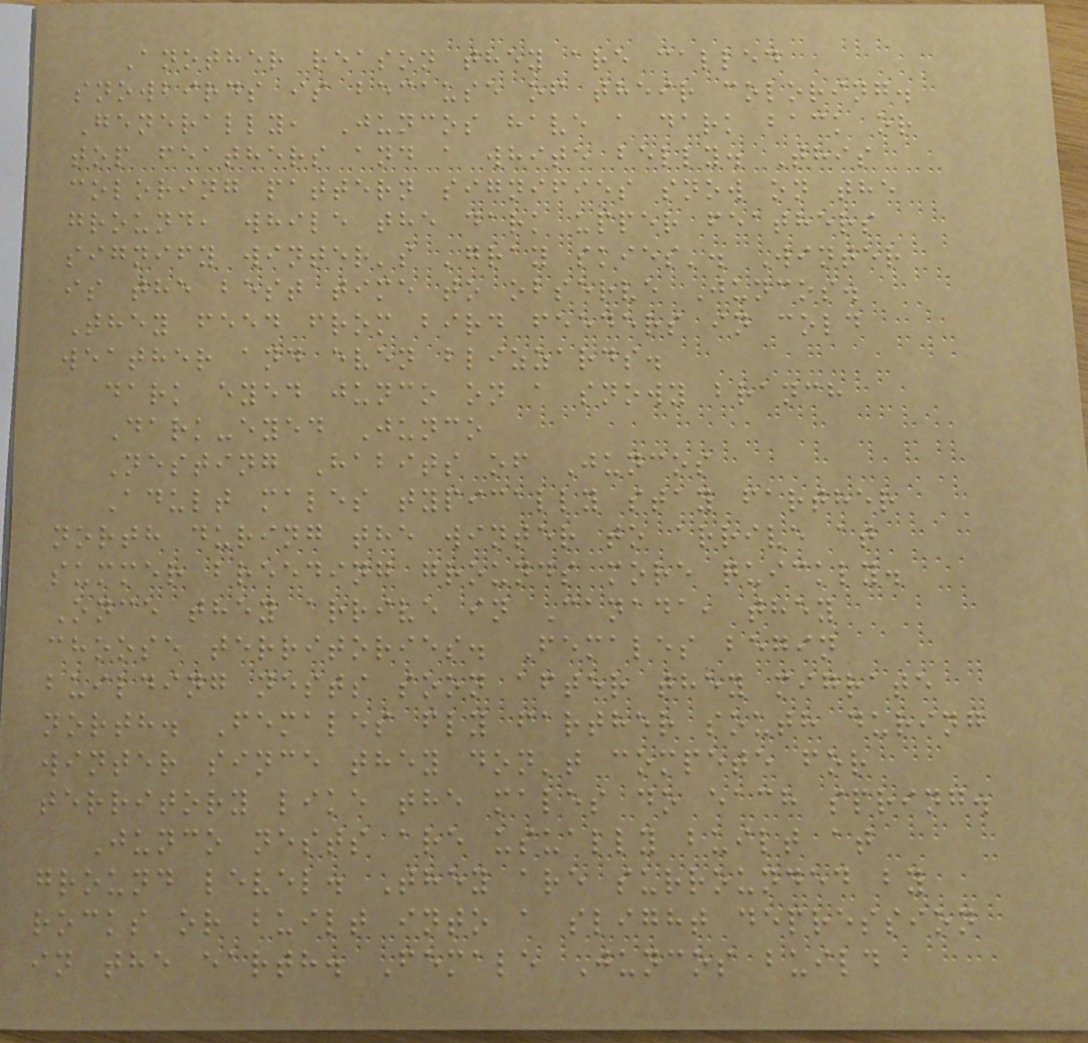Another reason they are called
snowbirds is because of their coloring.
Generally, Juncos have a dark back or
top feathers and a white belly. This
coloring pattern signifies snow on the
ground, while the dark upper feathers
signify winter's 'gray skies'. Winter
is the best time to observe Juncos.
They feed from bird feeders in cold
weather and even blizzards.
dark eyed junco on a snowy branch
Dark-eyed Junco
Nesting Habits of Juncos
Adult males typically stay farther
north during the winter to arrive at
summer breeding grounds more quickly.
Once they arrive in Canada, they
choose territories. Females begin
building nests soon after they migrate
north. Females fly farther south during
winter since they don't compete for
territory like the males do each spring.
Junco nests are usually built at
ground level. They are surrounded by
rocks or built into a slight depression
in the earth. Female Juncos build
